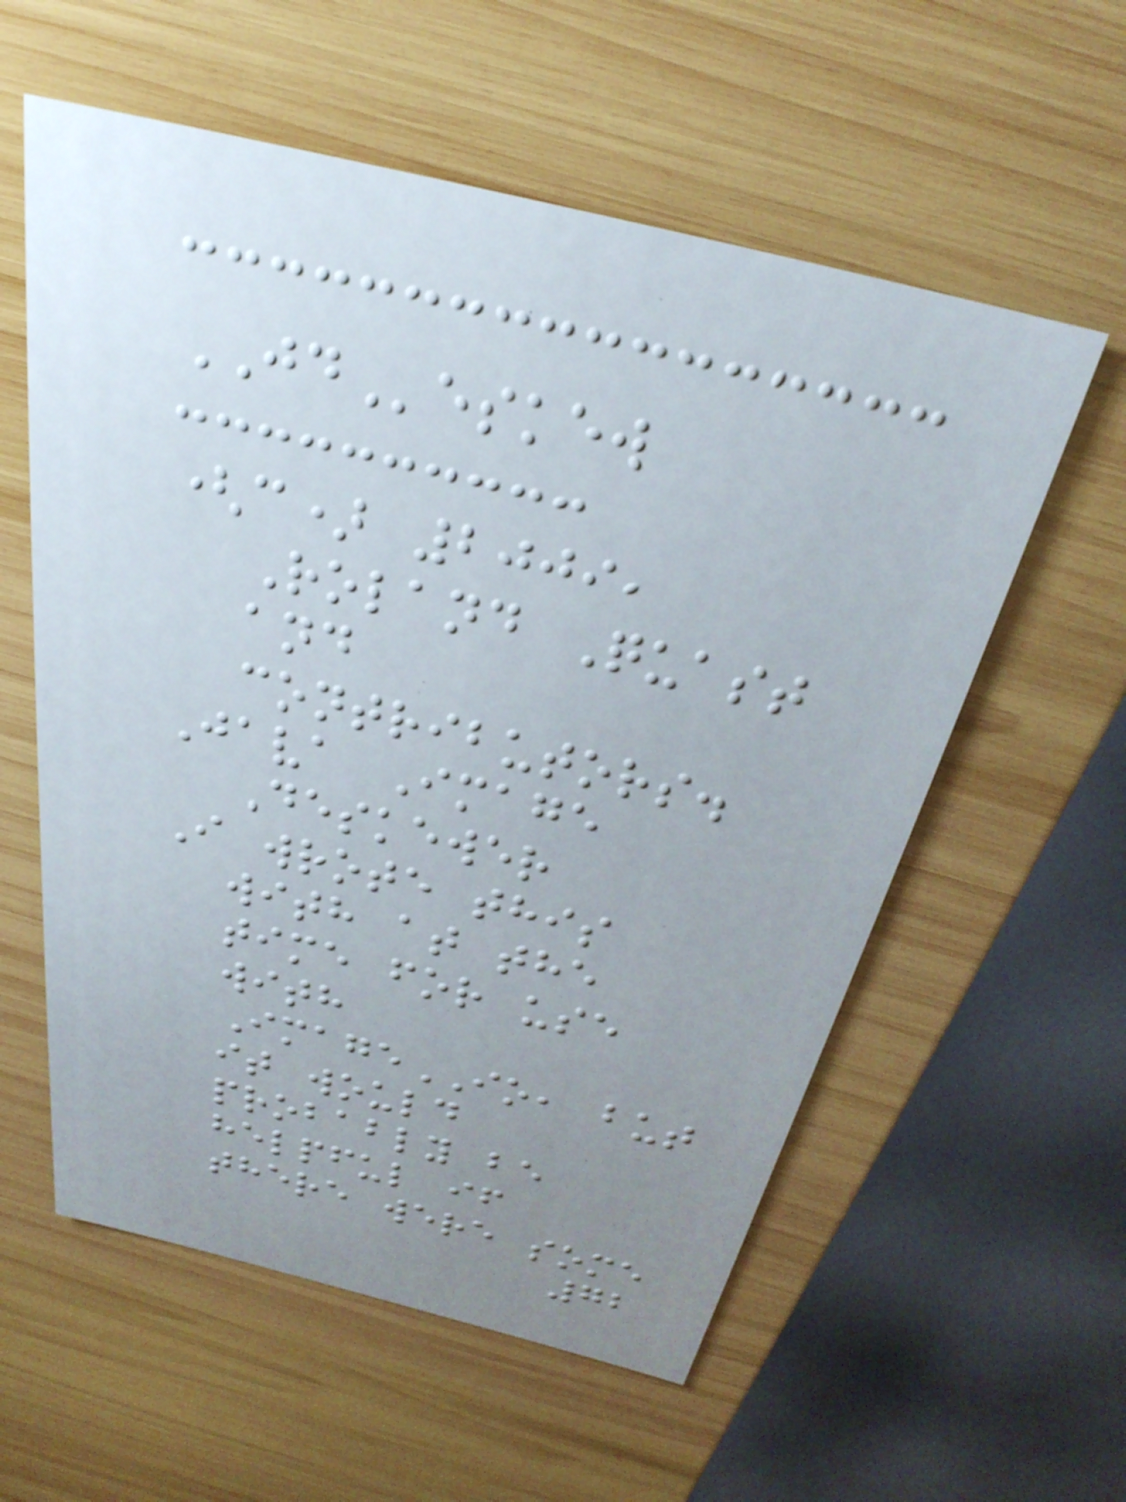JDeskew
(c) 2009,
Roland Quast
and
contributors.
Java Image
Deskewer
I wrote this
with at the
time for use
with
ImageIO, but
it would
probably be
helpful if
there were some
72
